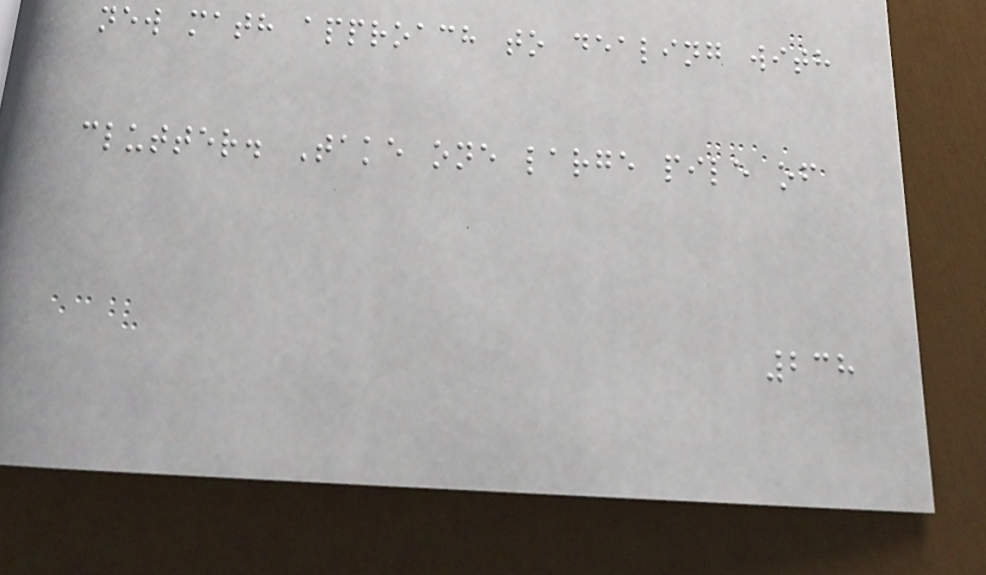new math approach to dealing with
clutter. Take one large pile of
238
